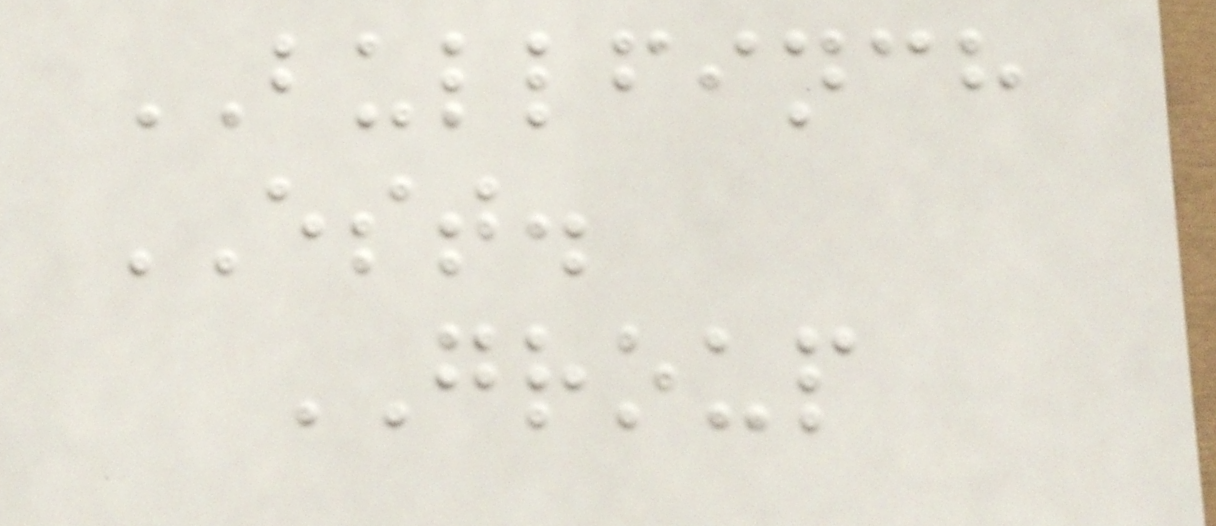BULLFINCH
EST.
GROUP
